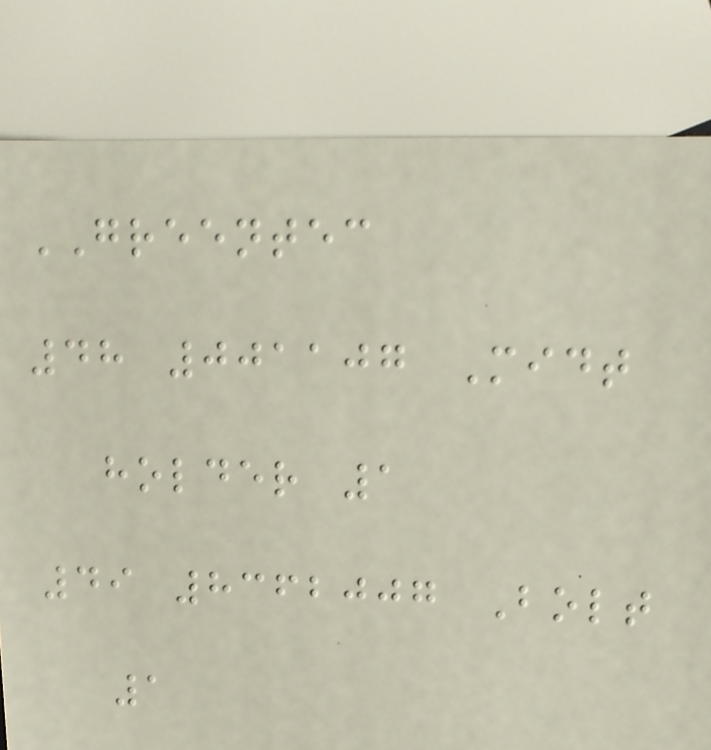GREENTEC
48 001107 Midt
holder 1
49 8362007 Bolt
1
